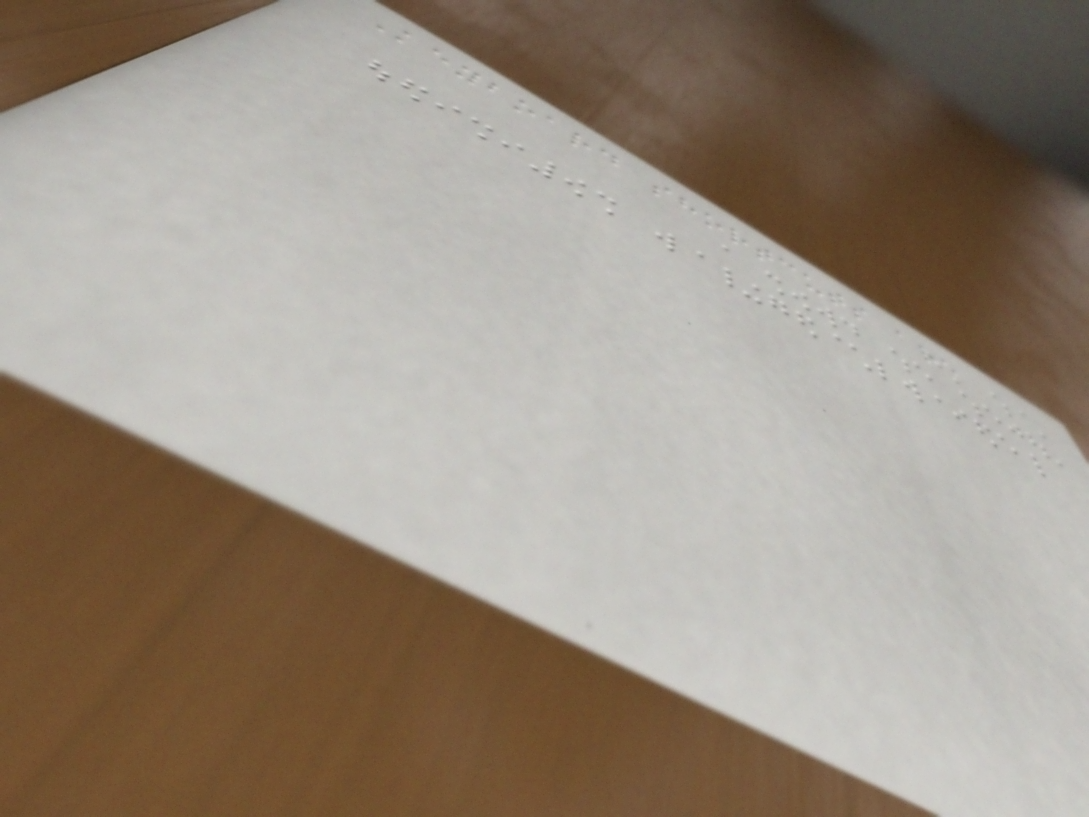Keyboard shortcuts are
